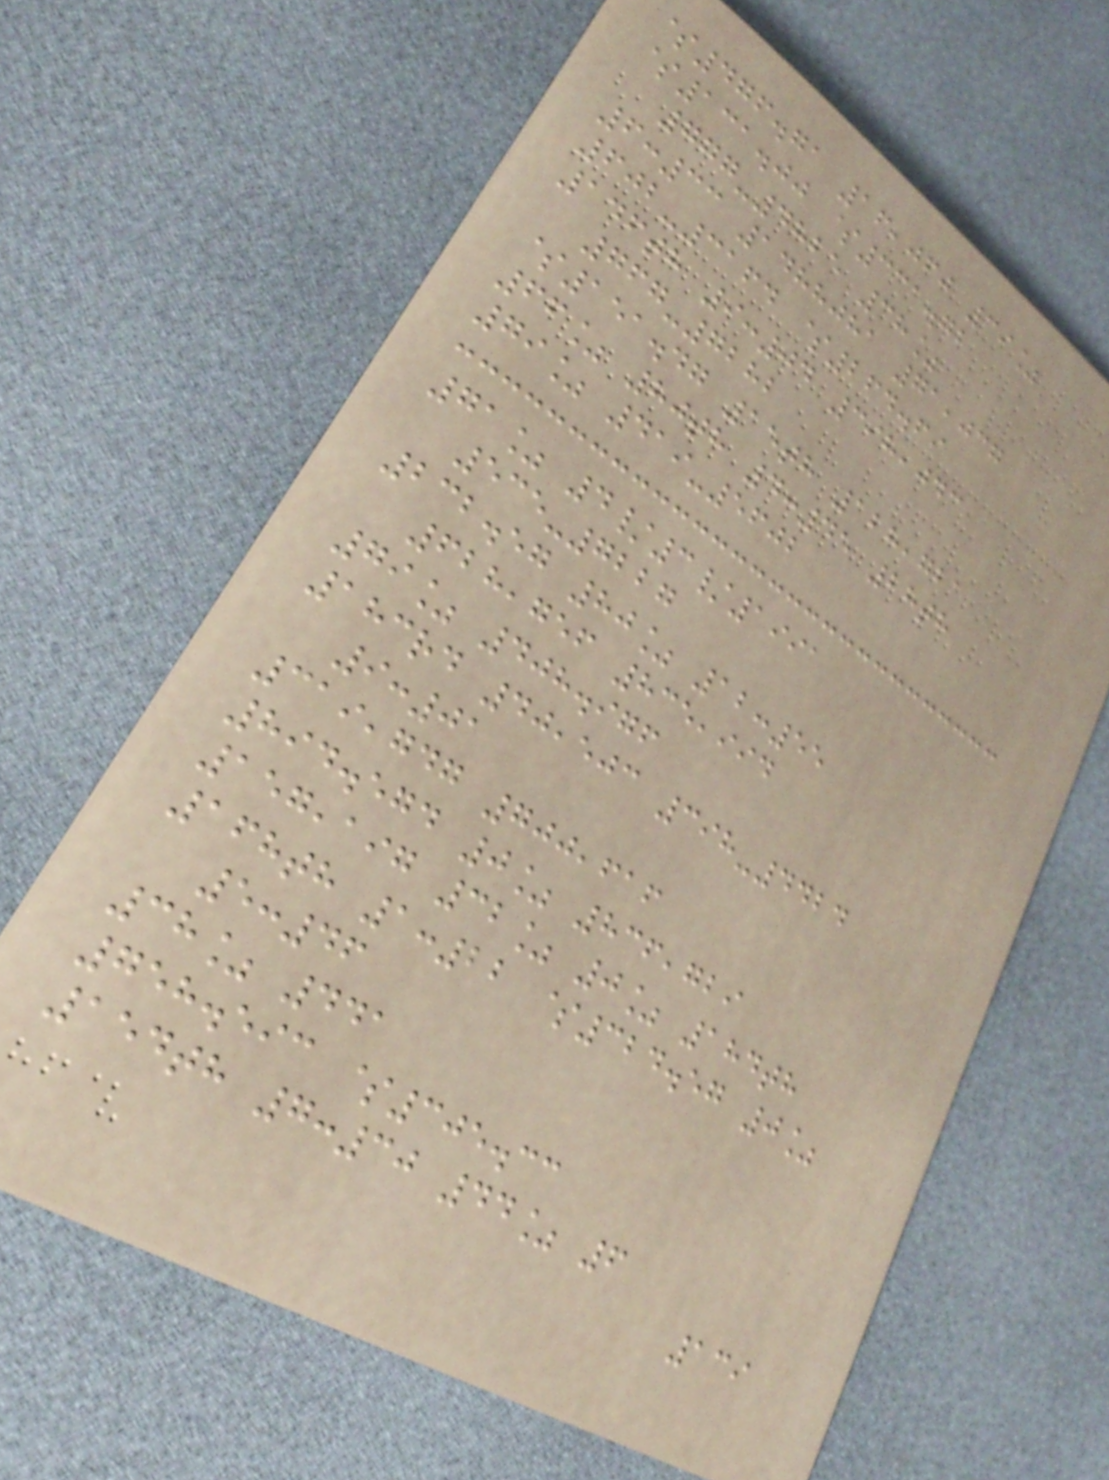$476.71 16,060 39%
$131.00 $331.72
777-4825 38%
6:33 1488081 71,037
602-3164 $264.69
146th 9:04 398,043
767-7282
$151.47 15th 128,721
66% 80th 4:45 28th
79% 419-5602
71% 4/3/1991
535-7227
232.57 80% 12:55
628,756 835,994
79% 408.976
183rd 40,503 398-4424
9:01
319,747 700,616
894.574 0% 836,729
157,197 32% 0% 184th
168th 1:22 $324.57 0%
5:46
38% 441
758.593 $305.33
154th 7:30 44% 6
139
